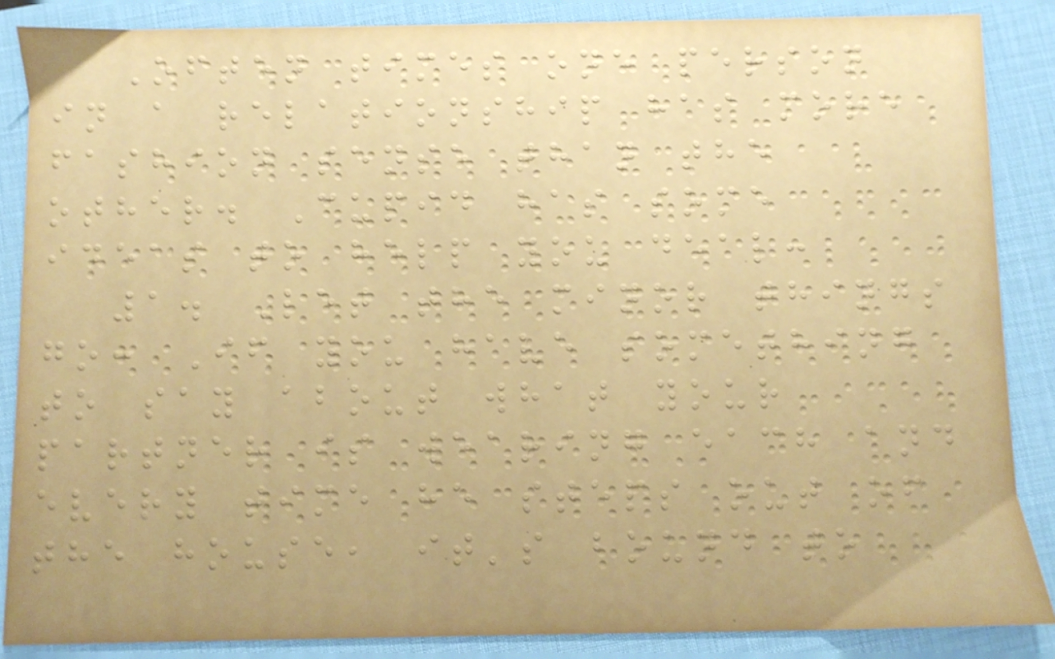Often times one person
in a relationship has more
fashion sense than the
other. Cupid has some
ideas to help you deal:
1. Let the minor things
go: If you have something
to say about what your
partner is wearing each and
every time he steps out of
the house, it's bound to
